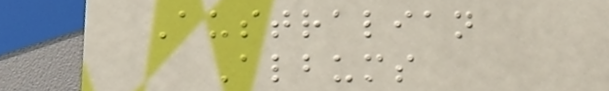Australian
Albums
